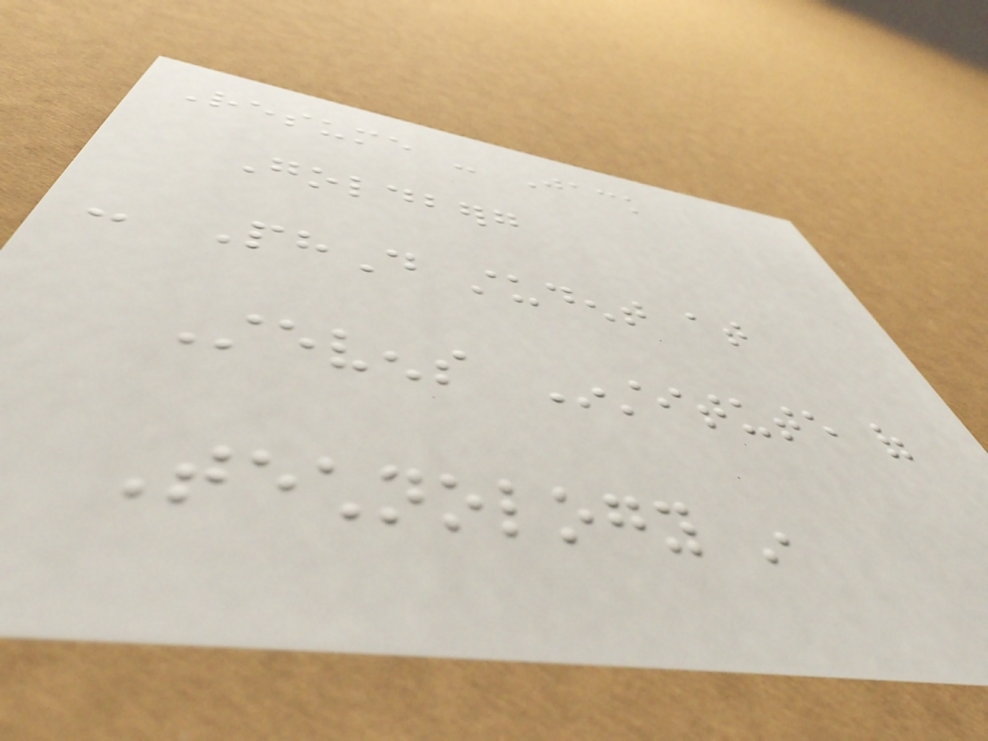Resume - Jack
Goldberg
- PhD student at
Stevens Institute of
Technology in
